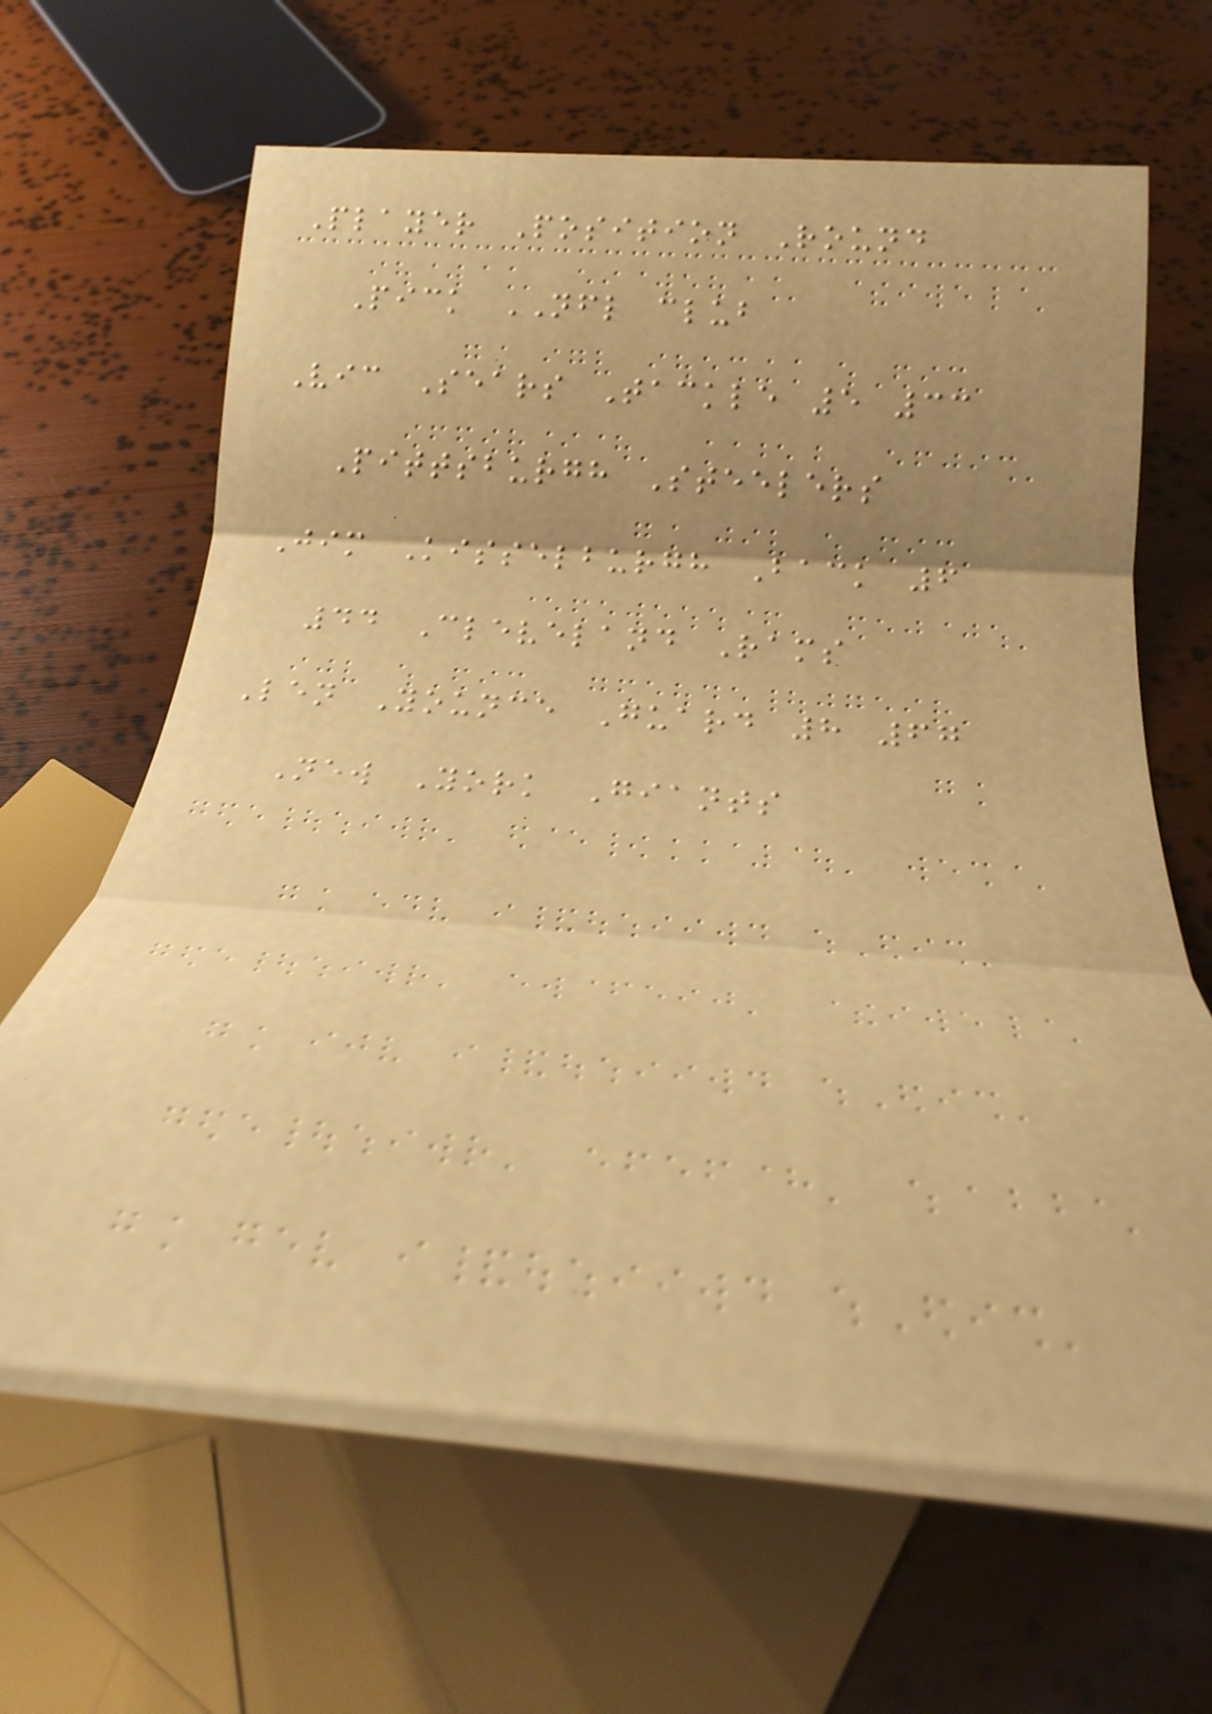Player Position Round
Pick NFL club
Vic Sears Tackle 5 33
Pittsburgh Steelers
Jim Kisselburgh Back 6
44 Cleveland Rams
Len Younce Guard 8 67
New York Giants
